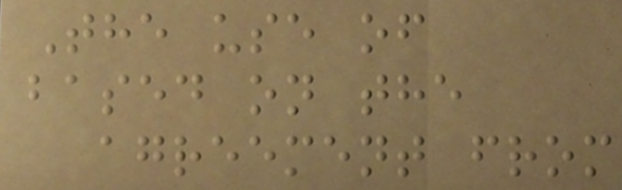The use of
based on the
agreement from
